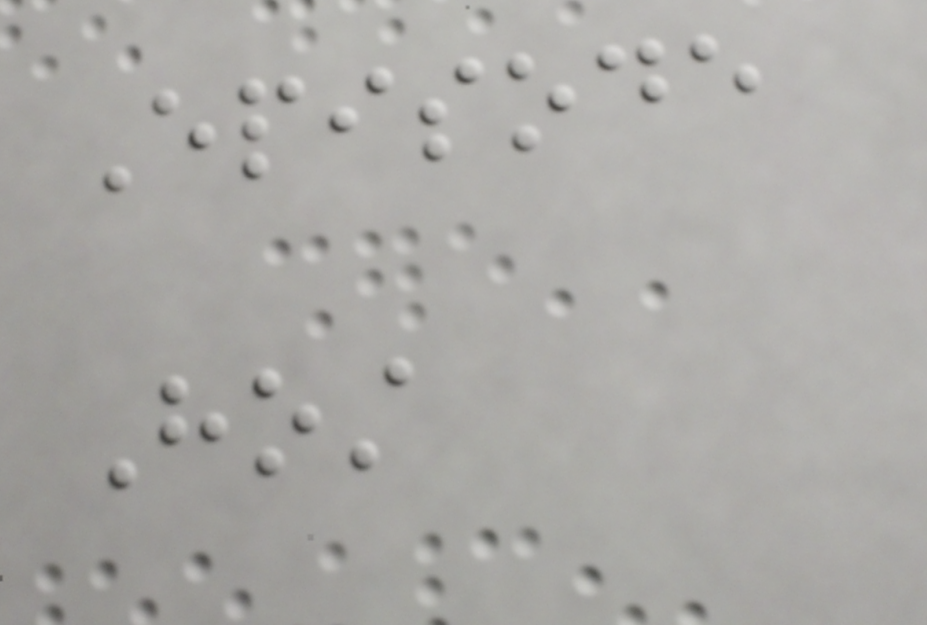Episode
Host
